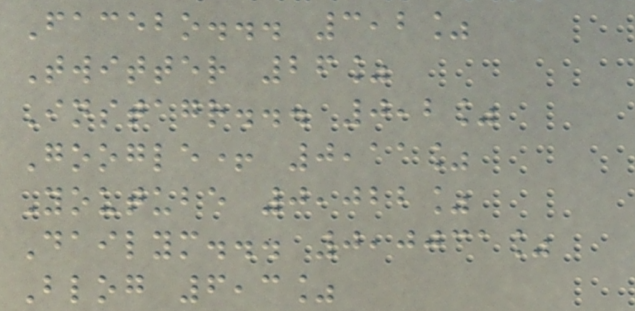Facebo... 3,2%
Twitter 26%
Instagr... 0,2%
Google+ 0,11%
Youtube 0,022%
Dailym... 0,0031%
Blog 6,3%
